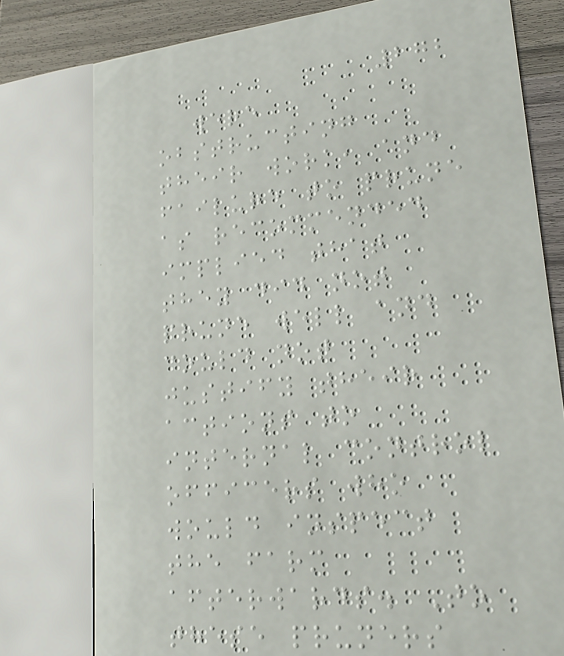272
were
obstructing
their work, and
failure to prune
as recommended
implied that
they did not
prune well and
could not
justify their
actions to
internal control
officers who
would inspect
the farm
afterwards. To
these pruners
